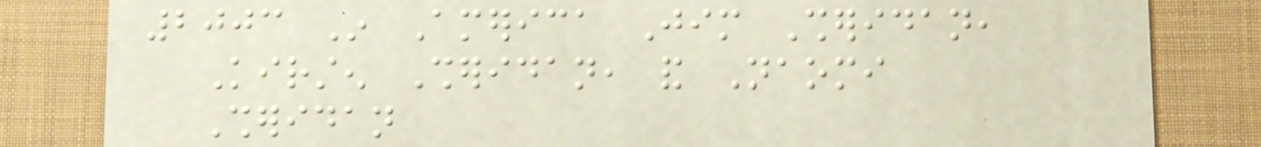2003 In America Jim Sheridan,
Kirsten Sheridan, and Naomi
Sheridan
